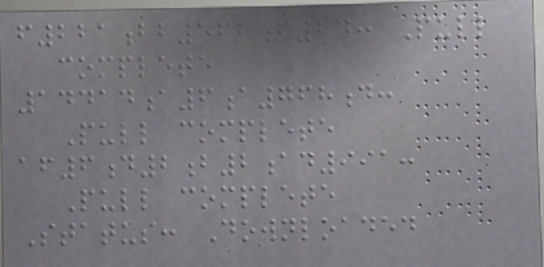f221bb562f24: Pull
complete
14414a6a768d:
Pull complete
af6d2b2ad991:
Pull complete
Status: Downloaded
